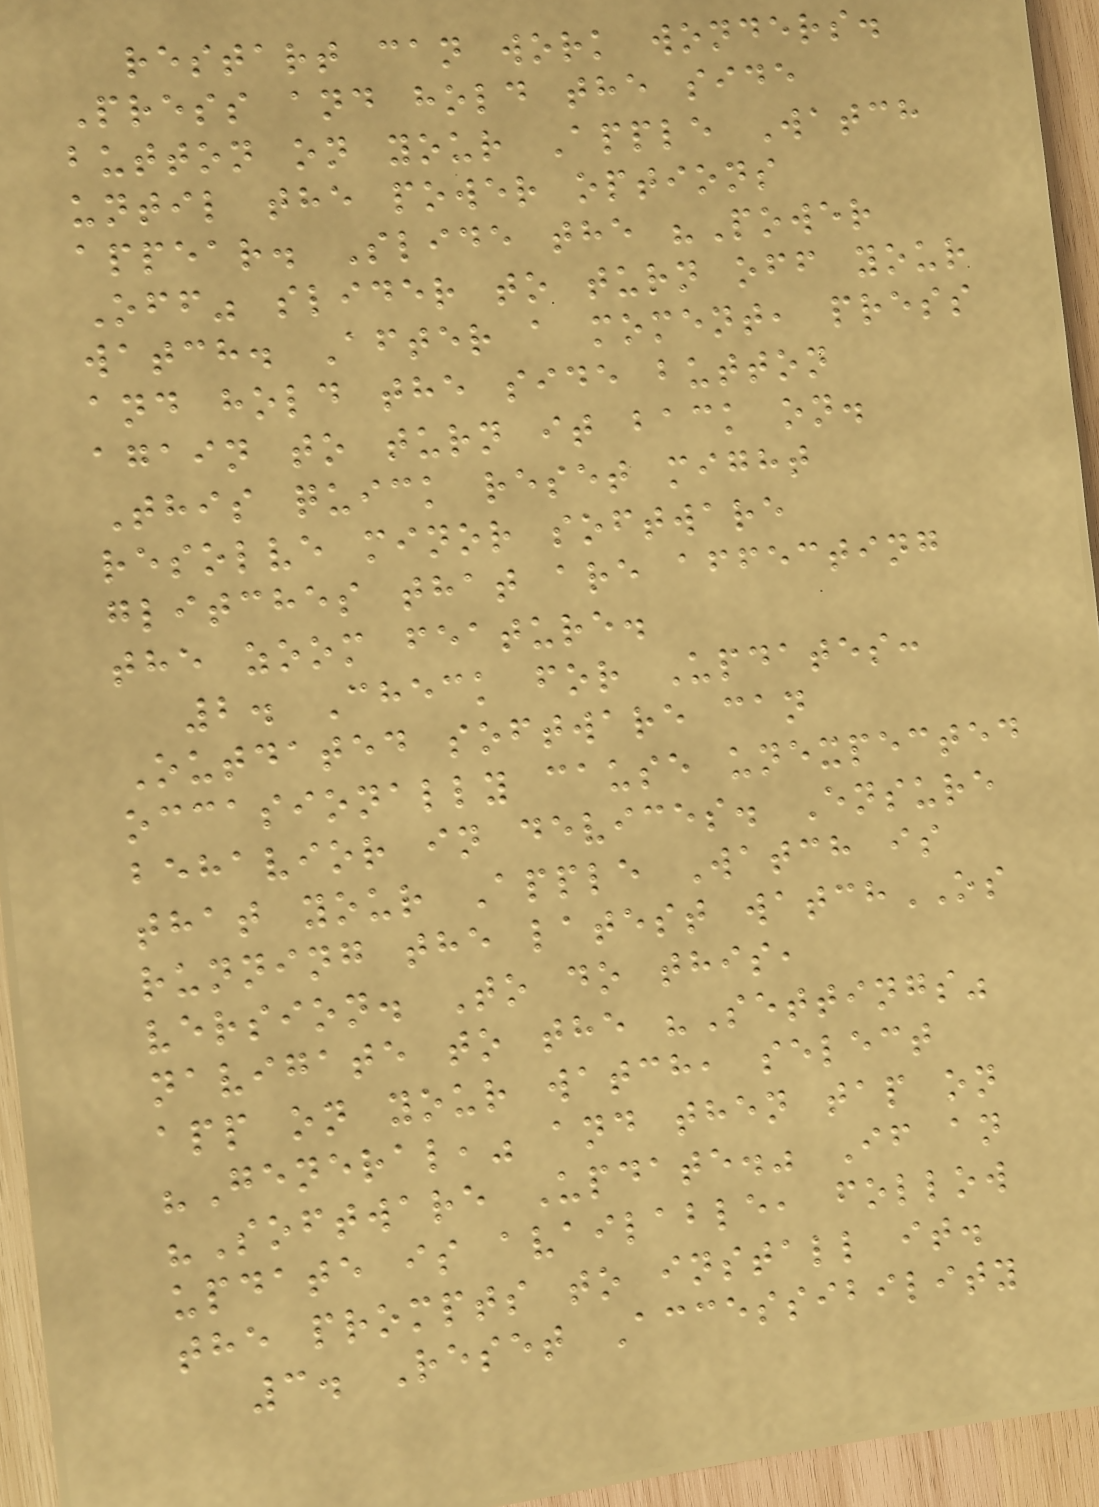restart can work wonders.
Press and hold the side
button on your Apple Watch
until the power options
appear. Slide the "Power
Off" slider to turn off your
watch. After a moment, press
and hold the side button
again to turn it back on.
This quick reset might
resolve minor software
glitches that are affecting
the zoom feature.
2. Check for Updates:
Outdated software can
occasionally cause unexpected
behavior in devices. Ensure
that your Apple Watch is
running the latest watchOS
version. To do this,
navigate to the "Settings"
app on your watch, select
"General," and then tap on
"Software Update." If an
update is available, follow
the prompts to install it.
3. Reset Accessibility
